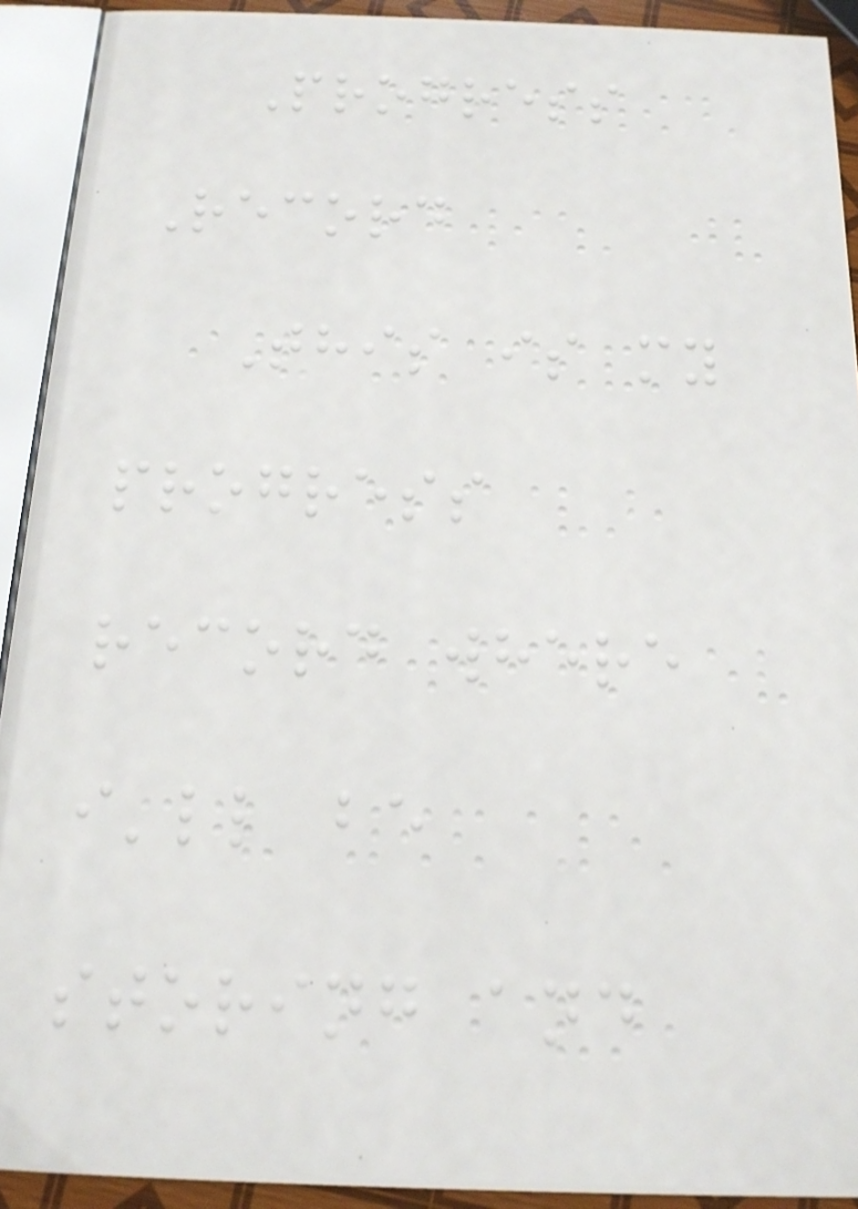Progress
Record
This is my
progress
record where
i'll be
storing and
